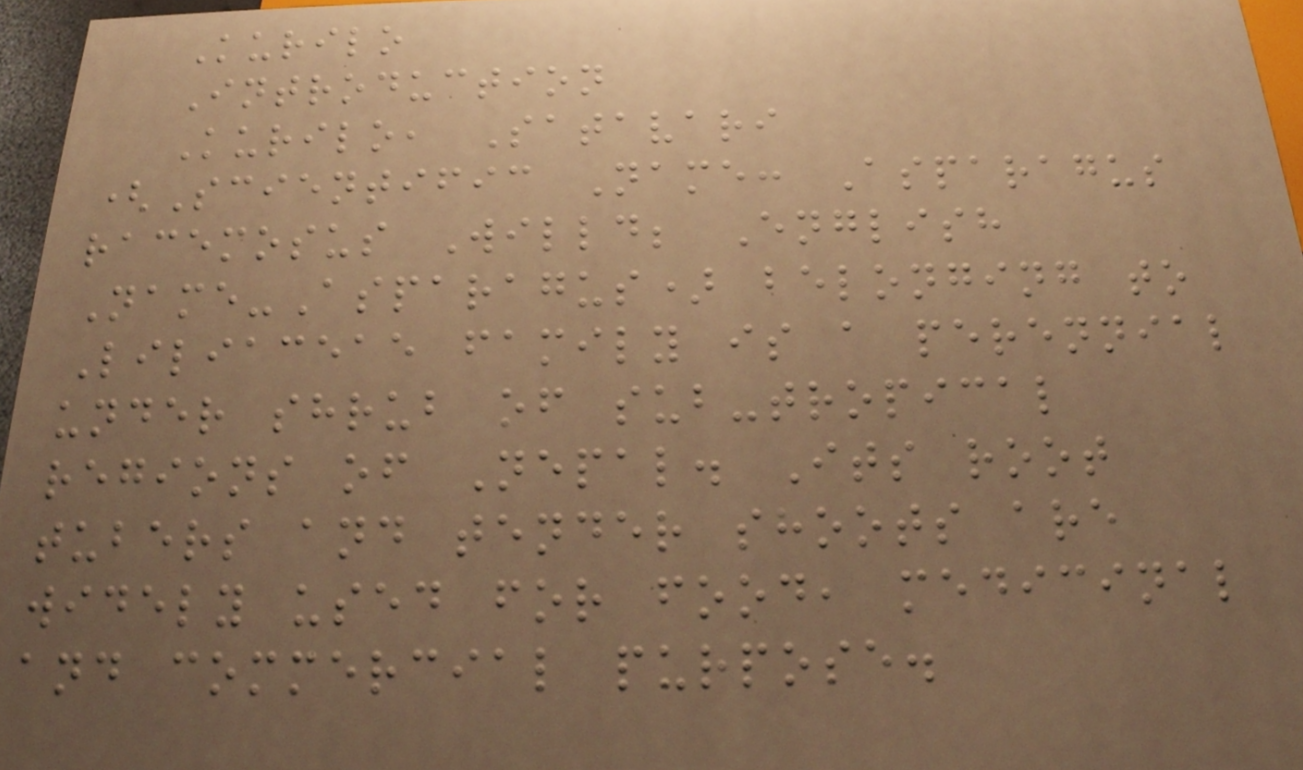Kurilo
Introduction
Kurilo, Satavari
(Scientific Name: Asparagus
racemosus Willd; English
Name-Asparagus) belonging to
Liliaceae family is a perennial
under shrub of sub-tropical
regions of Nepal. Its root
tubers and tender shoots are
widely used for food, medicinal
and commercial purpose.
